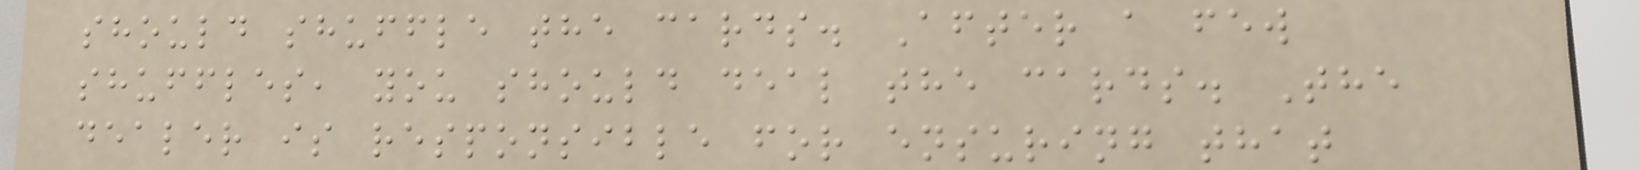should shuffle the cards. After a few
shuffles, you should deal the cards. The
dealer is responsible for ensuring that
